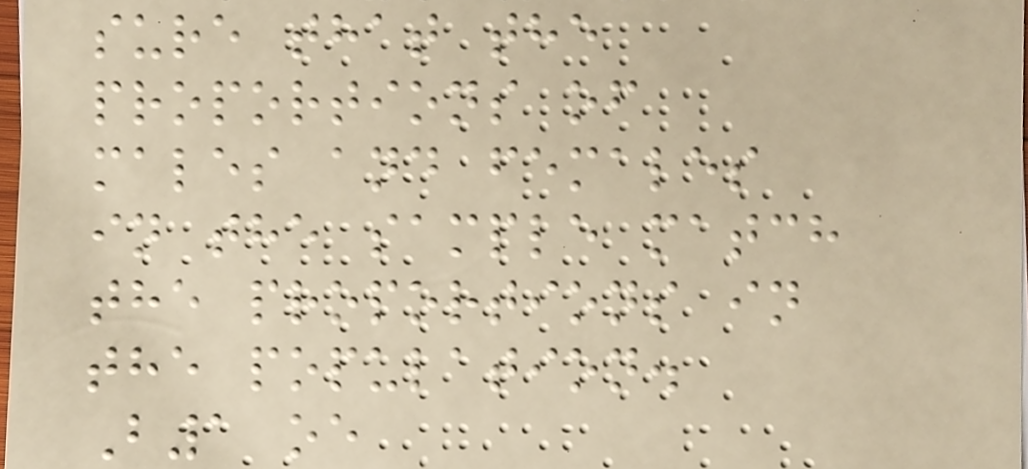sure that the
proportions of
males and females
in the sample match
the proportions in
the population.
B1 oe
